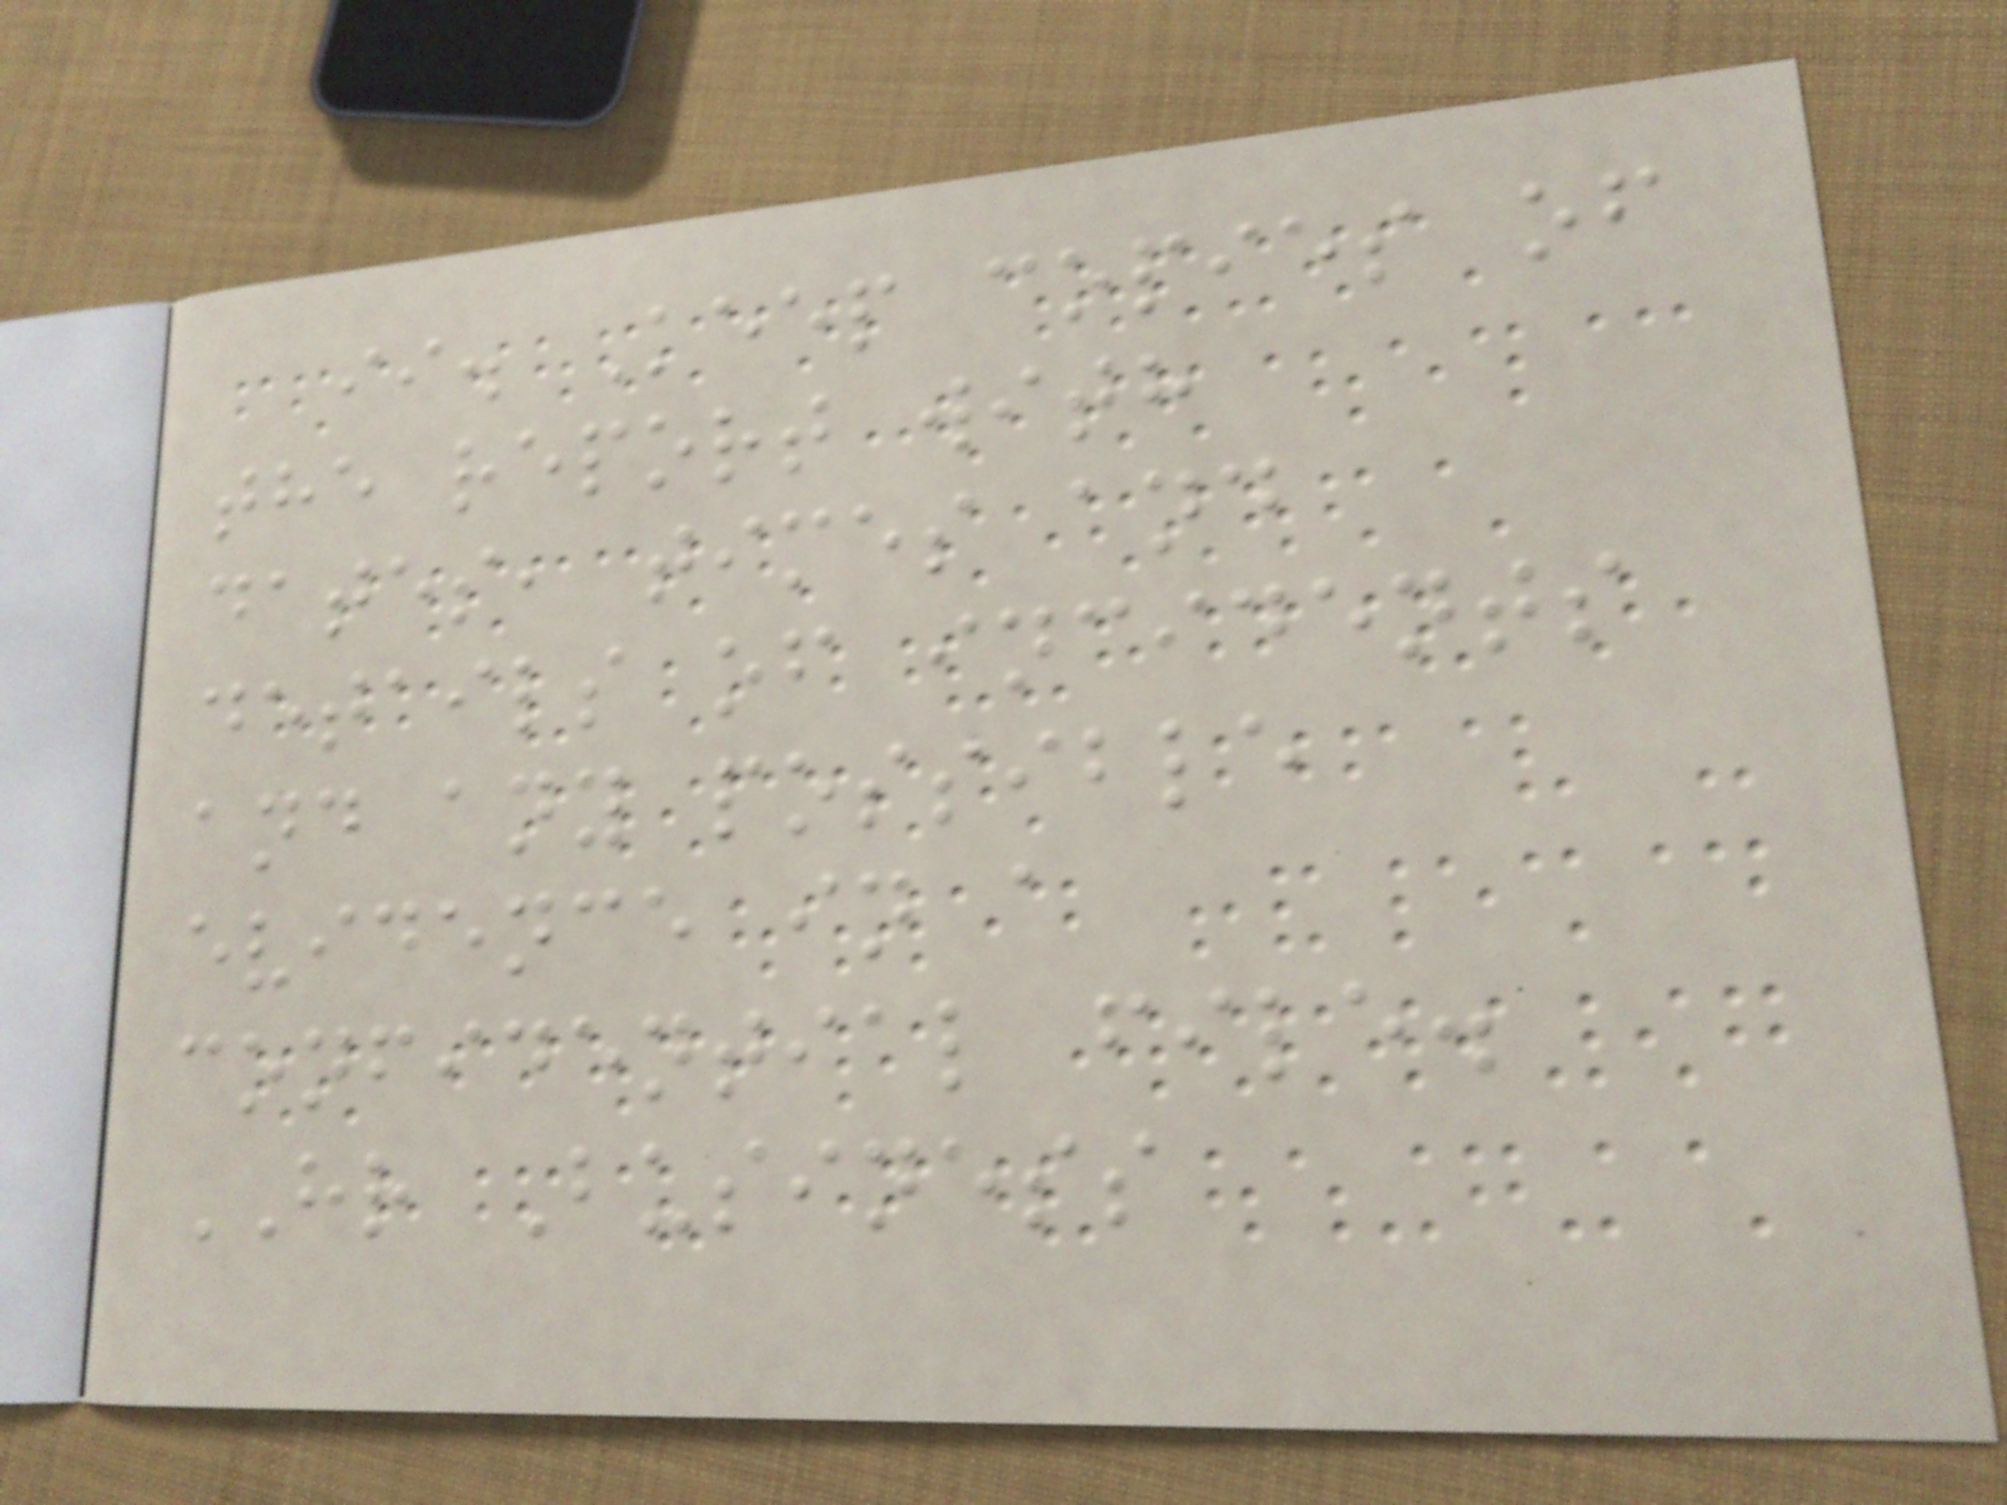ii. Keep copies of
the report with
dates, times and
details of incidents
and any possible
evidence in a
confidential file.
HR Business
